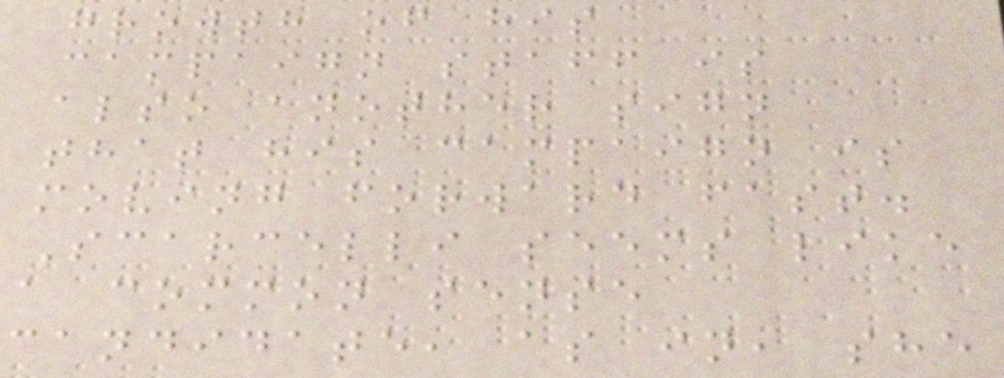growth of his
campaign staff is
also another sign
that his campaign is
moving forward fast.
Scarcelli seems like
a common sense
candidate, as in, she
